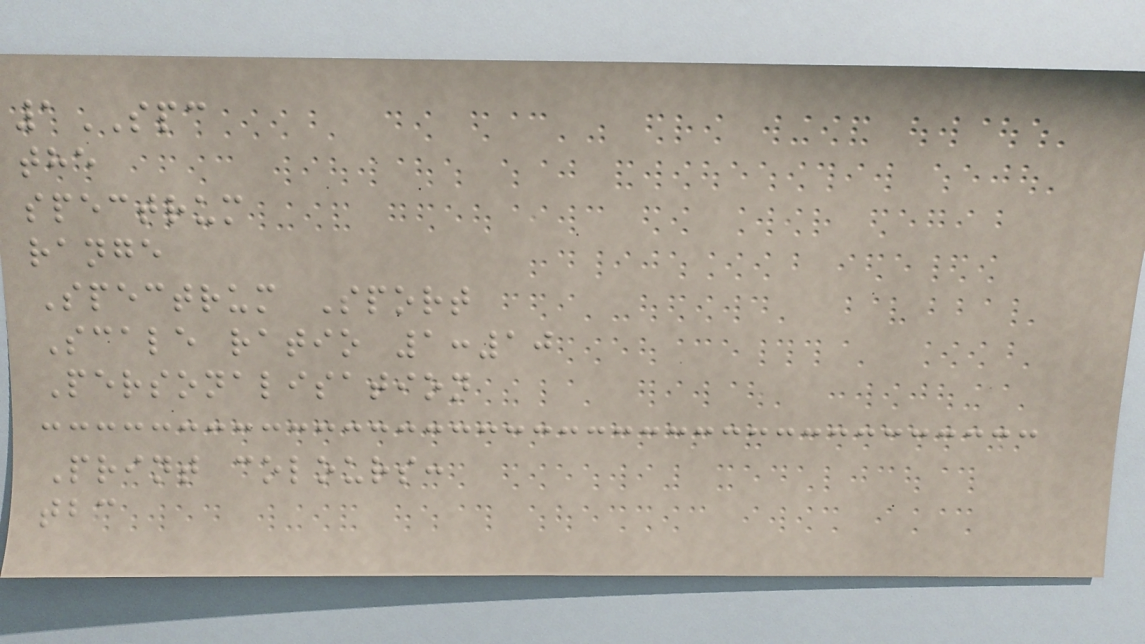1SPC
the
spectrum
range
Spectrum Sport
Scale ratio 1:10
Personalisation
Print colours:
tbc
